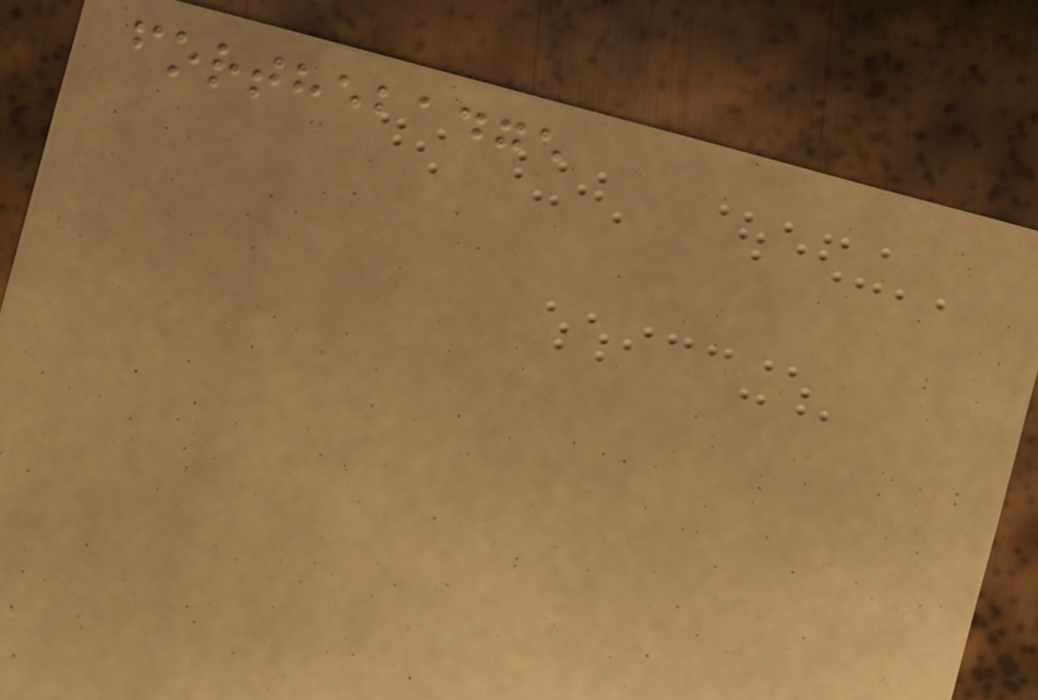forthebadge
